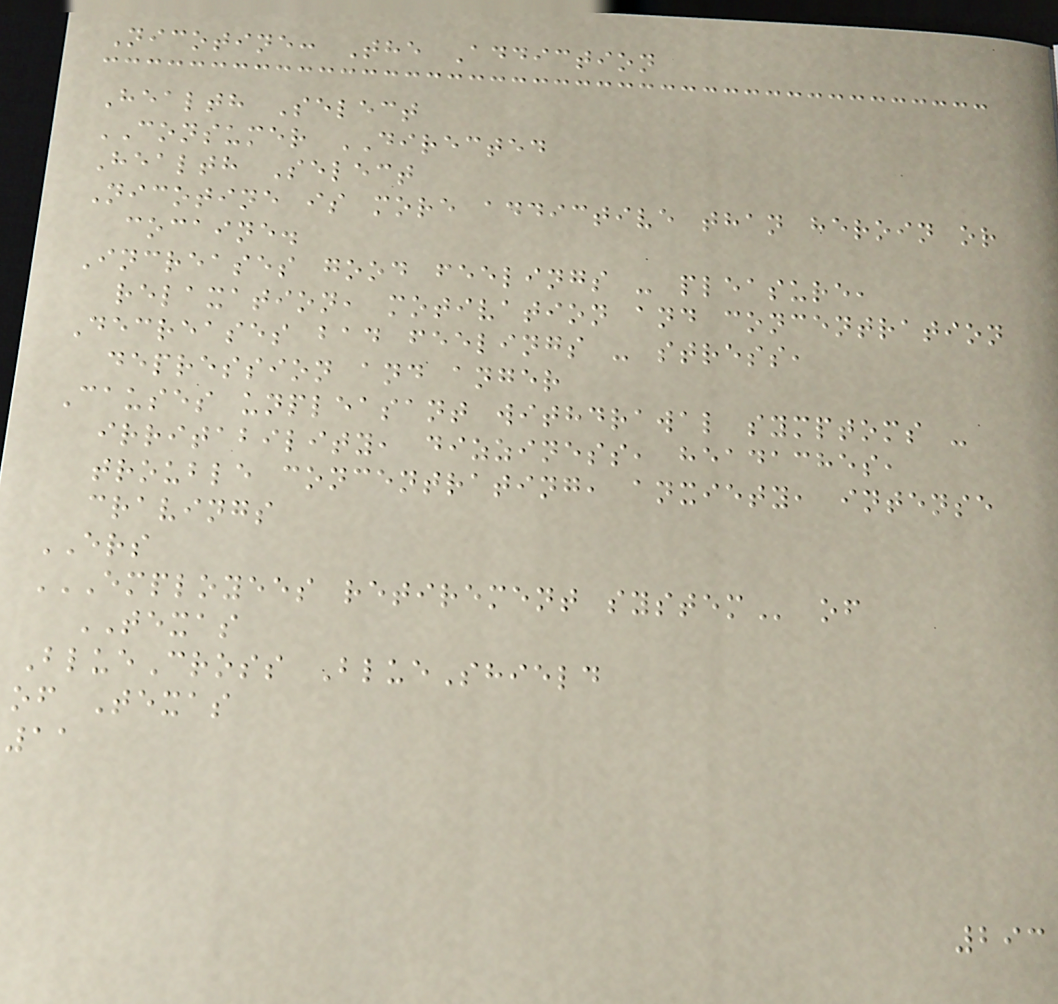Nicotine: The Addiction
Health Select
CONSUMER DIRECTED
Health Select
Nicotine is more addictive than heroin or
cocaine.
Increases good feelings - pleasure,
relaxation, motivation and concentration
Decreases bad feelings - stress,
depression and anger
Causes unpleasant withdrawal symptoms -
irritability, dizziness, headaches,
trouble concentrating, anxiety, intense
cravings
ERS
EMPLOYEES RETIREMENT SYSTEM of
TEXAS
BlueCross BlueShield
of Texas
11
293
